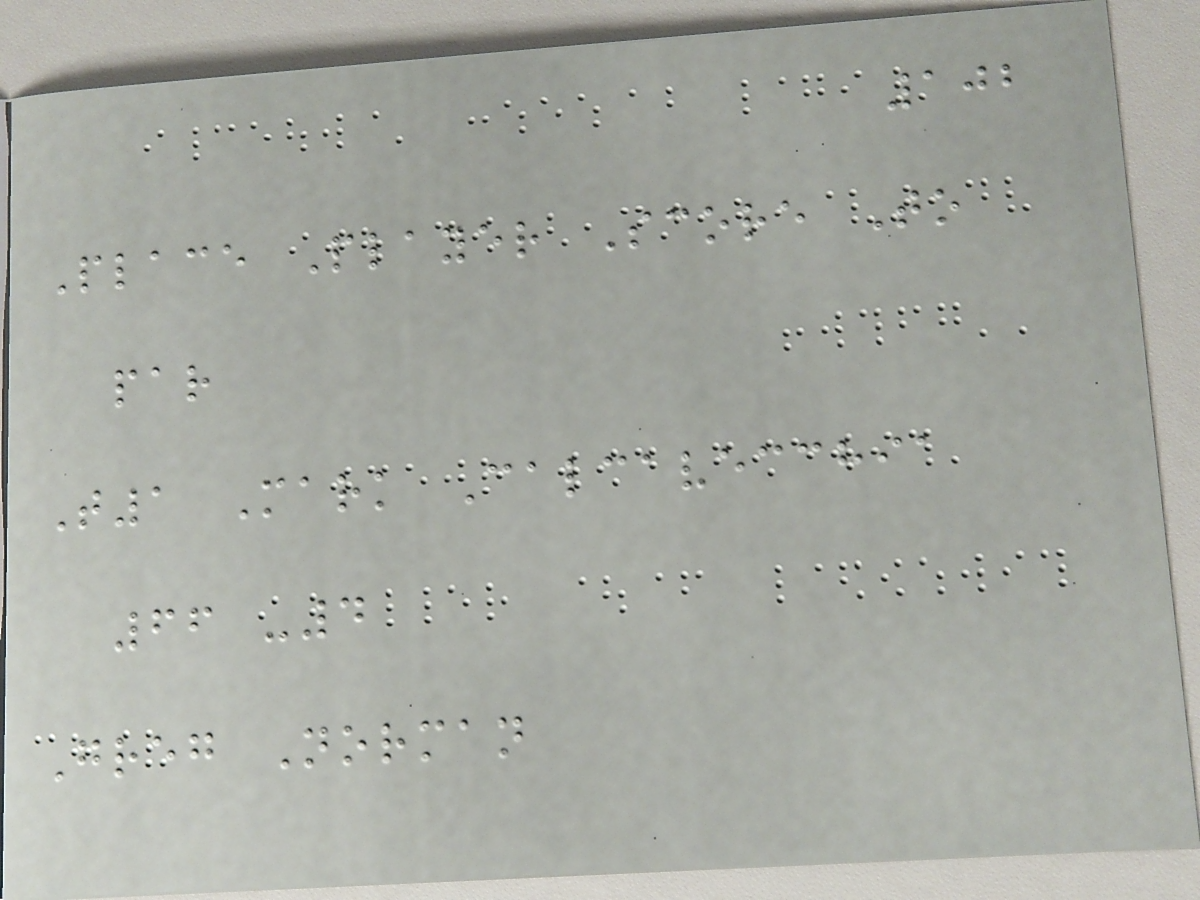102
Place Player Score To
par
T1 Mark Calcavecchia
66 -4
Greg Norman
